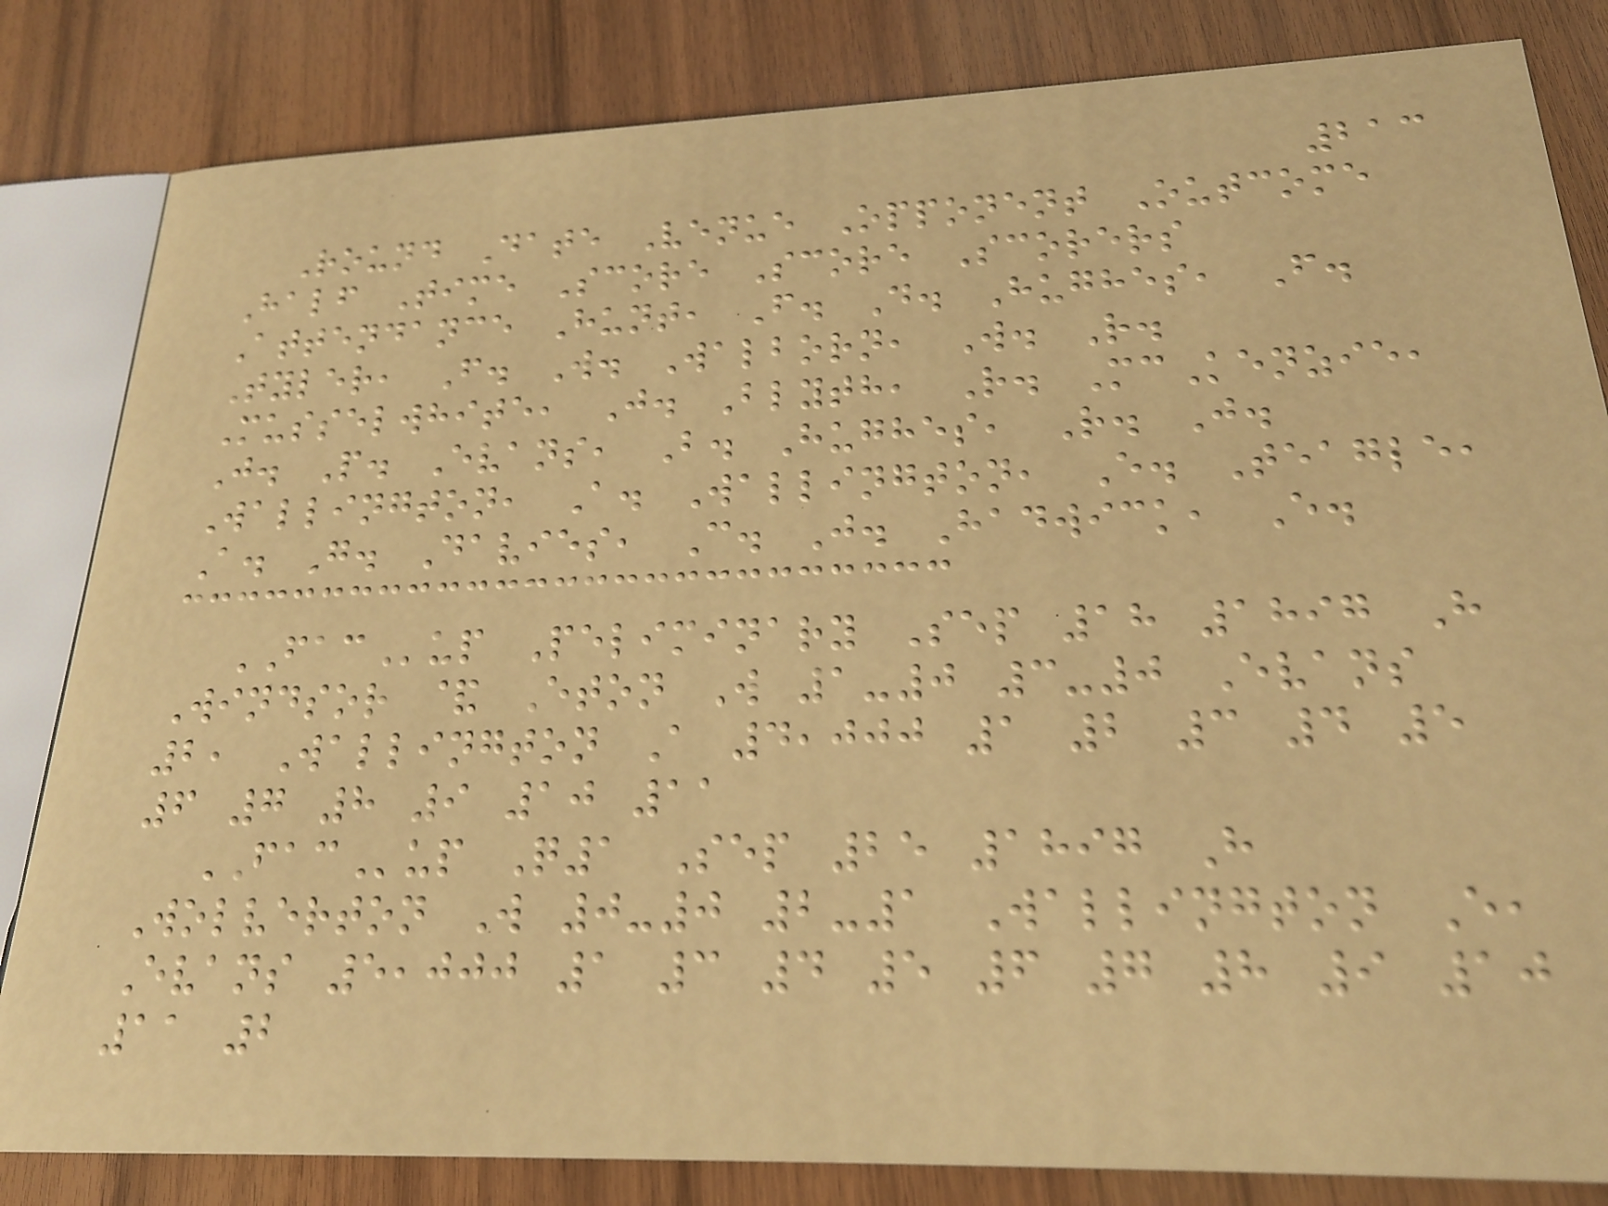213
Round Date Venue Opponent Outcome
Half Time Score Score Scorers
Attendance Hunt, F. D. Hughes, F.
Tyler, F. W. Walborn, W. R.
Musselwhite, J. Blyth, R. McKenzie,
J. P. Evans, B. Hughes, R. J.
Wallington, A. Wallington, E. Teagle,
A. G. Davies, C. J. Hadwick, E.
FACup Peliminary Sep 18 1897 H
Windsor & Eton W 1-0 3-0 Evans
2, Wallington A 4,000 1 2 3 4 5
6 7 8 9 10 11
FACup Q1 Sep 25 1897 H
Wolverton W 0-0 2-1 Wallington E,
Evans 5,000 1 3 4 5 6 7 8 9 10
11 2
